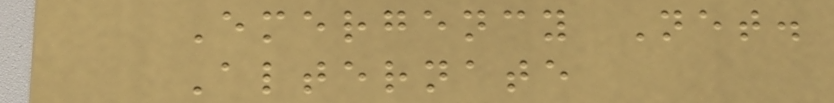Emergency Net.
Alternate
